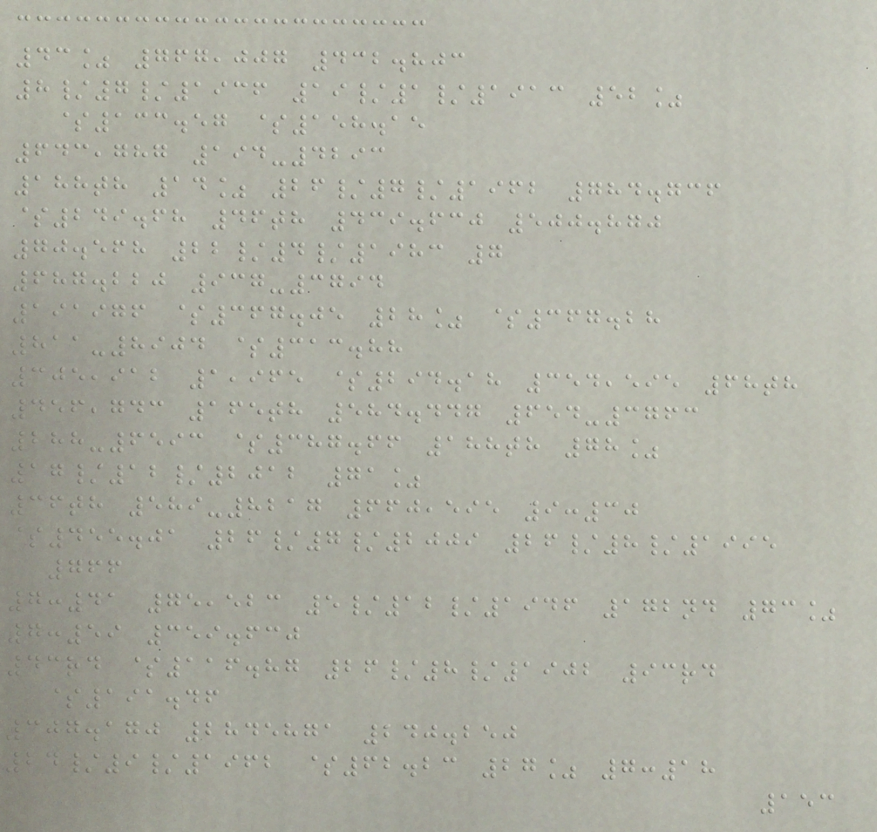43% 767,007 432.803
8/7/1936 19/1/1913 52%
$133.57 $158.15
643,787 194-4293
188th 14% 26/7/1962 784.736
$249.68 46th 439.630 500.870
70.568 22/4/1983 7
687.220 937-3794
191976 $367.05 28% $367.28
811-8904 $313.88
305,912 1,965 $294.18 354,595 68th
456,743 165th 584.447 654-3763
288-6593 $387.66 188th 78%
17/12/2012 71%
36th 589-8217 660,595 9:30
$455.01 26/7/2009 26/8/1995
766
7:41 75,523 5/12/1946 172nd 73%
7:59 359.630
43rd $116.87 26/8/1902 93rd
$191.46
307.170 2845871 240.250
24/9/1962 $62.23 27% 7:18
153
